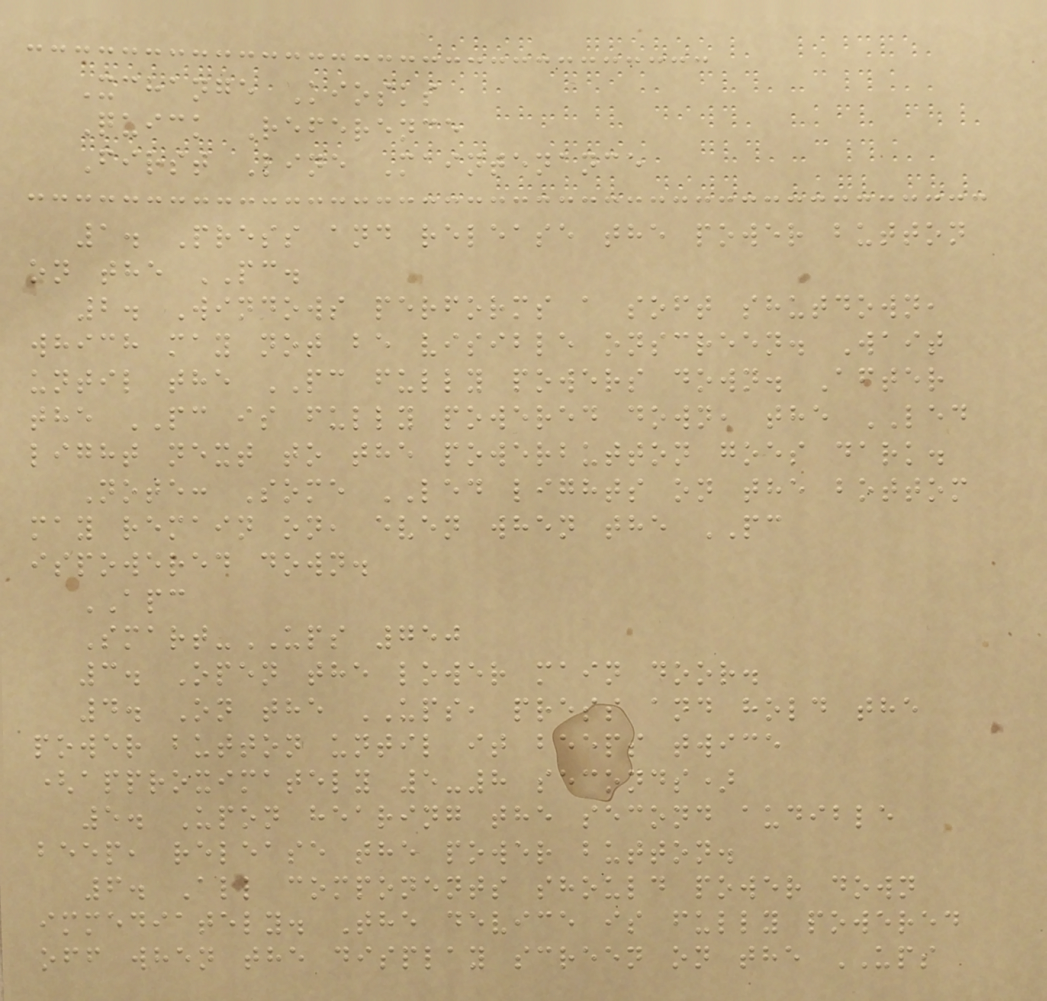Xchange Kiosks
Quick Reference
First Line Maintenance
1. Press and release the power button
on the PC.
2. Windows performs a soft shutdown,
which may not be visible onscreen. Wait
until the PC fully powers down. After
the PC is fully powered down, the LED
light next to the powerbutton goes dark.
Note: Some LED lights on the bottom
may remain on, even when the PC
ispowered down.
APC
Smart-UPS 750
3. Open the lower main door.
4. On the UPS, press and hold the
power button until it beeps twice
(approximately 5-8 seconds)
5. Upon hearing the second audible
beep, release the power button.
6. All components should power down
immediately. The device is fully powered
off when the display screen on the UPS
